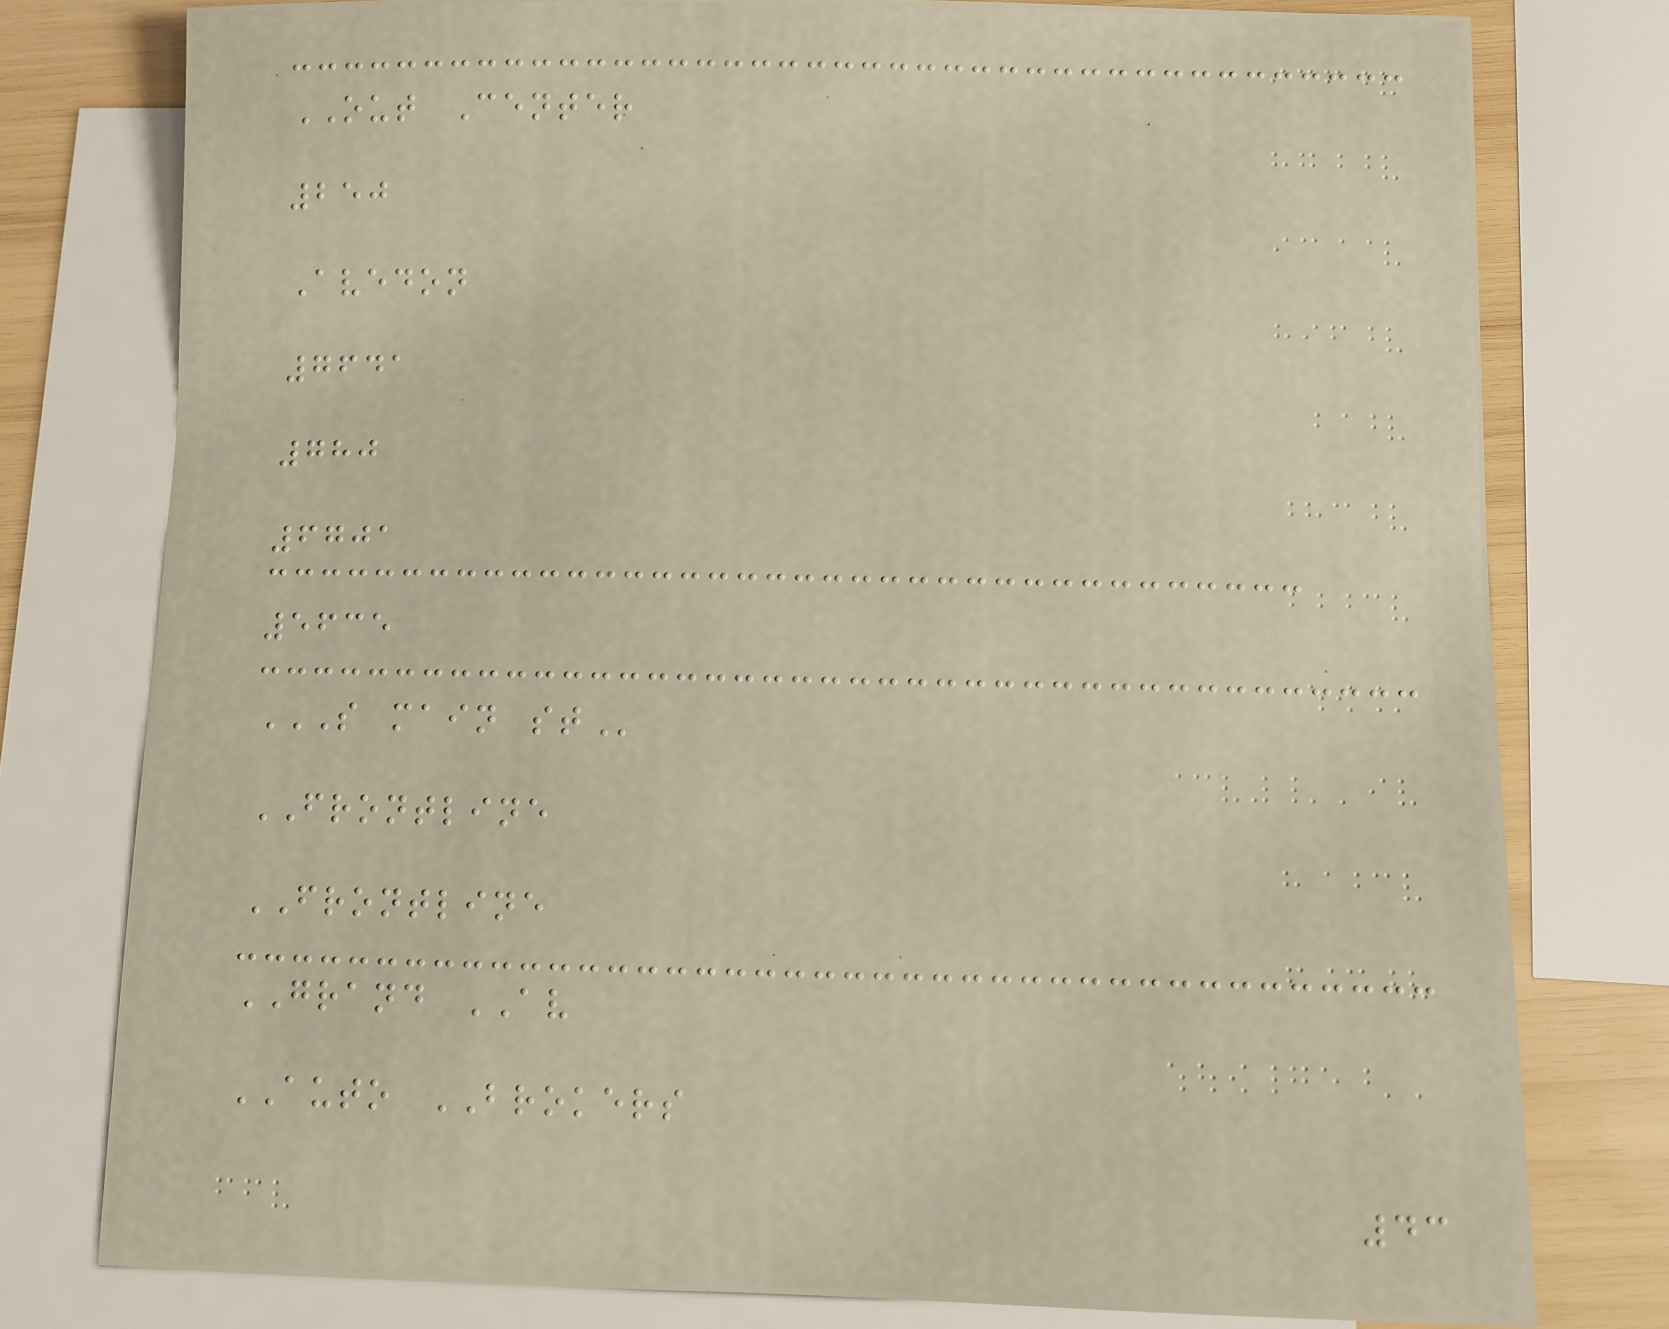OUT Center
250
Avedon
7641
780
6701
5635
S MAIN ST
FRONTLINE
FRONTLINE
GRAND AV
AUTO BROKERS
43
